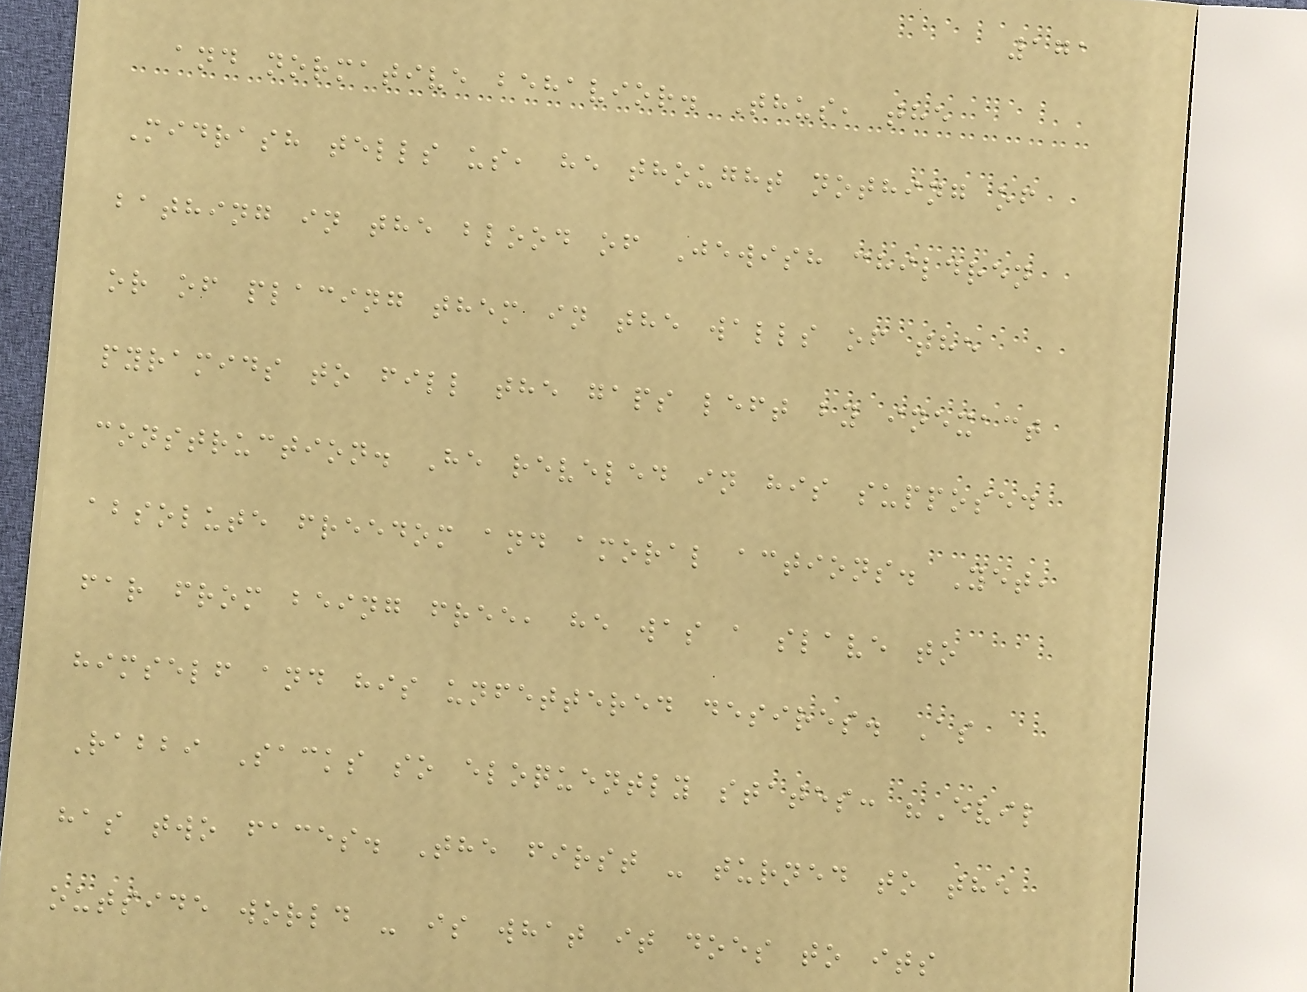171
and normative behavior. Thus, the
Midrash tells us, he thought nothing of
bathing in the blood of Jewish children
or of placing them in the walls of the
pyramids to fill the gaps left by inexact
construction. He reveled in his supposed
absolute freedom and amoral actions. Yet,
far from being free, he was a slave to
himself and his unfettered desires. As
Rabbi Sacks so eloquently states: "Evil
has two faces. The first - turned to the
outside world - is what it does to its
